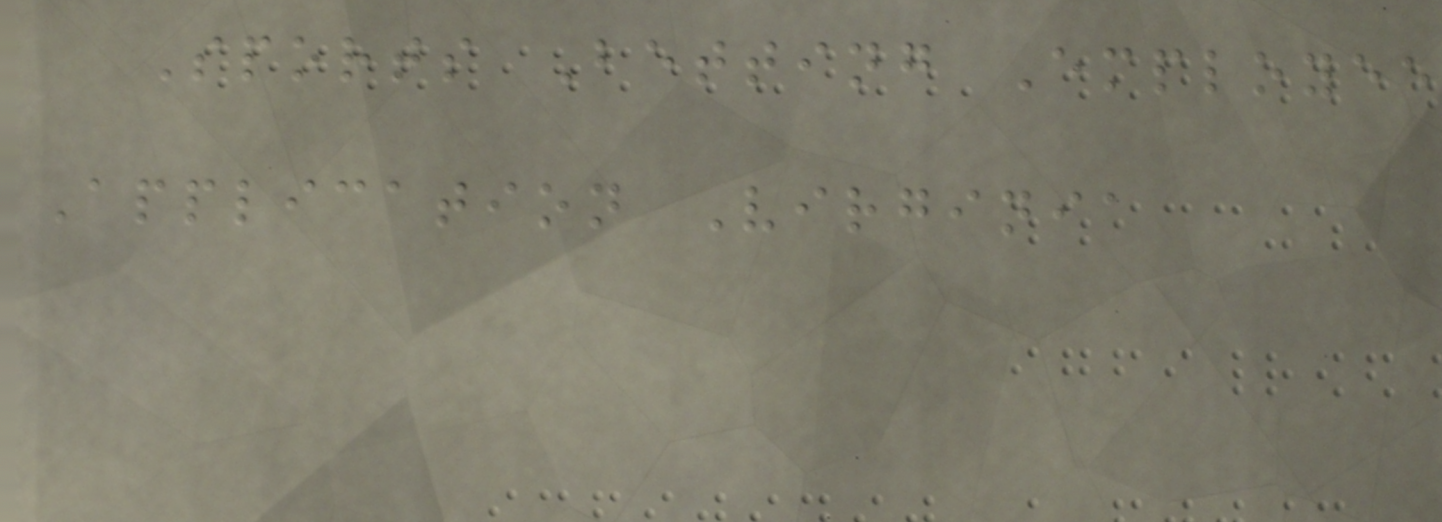Sports Betting Employee
Application Virginia
